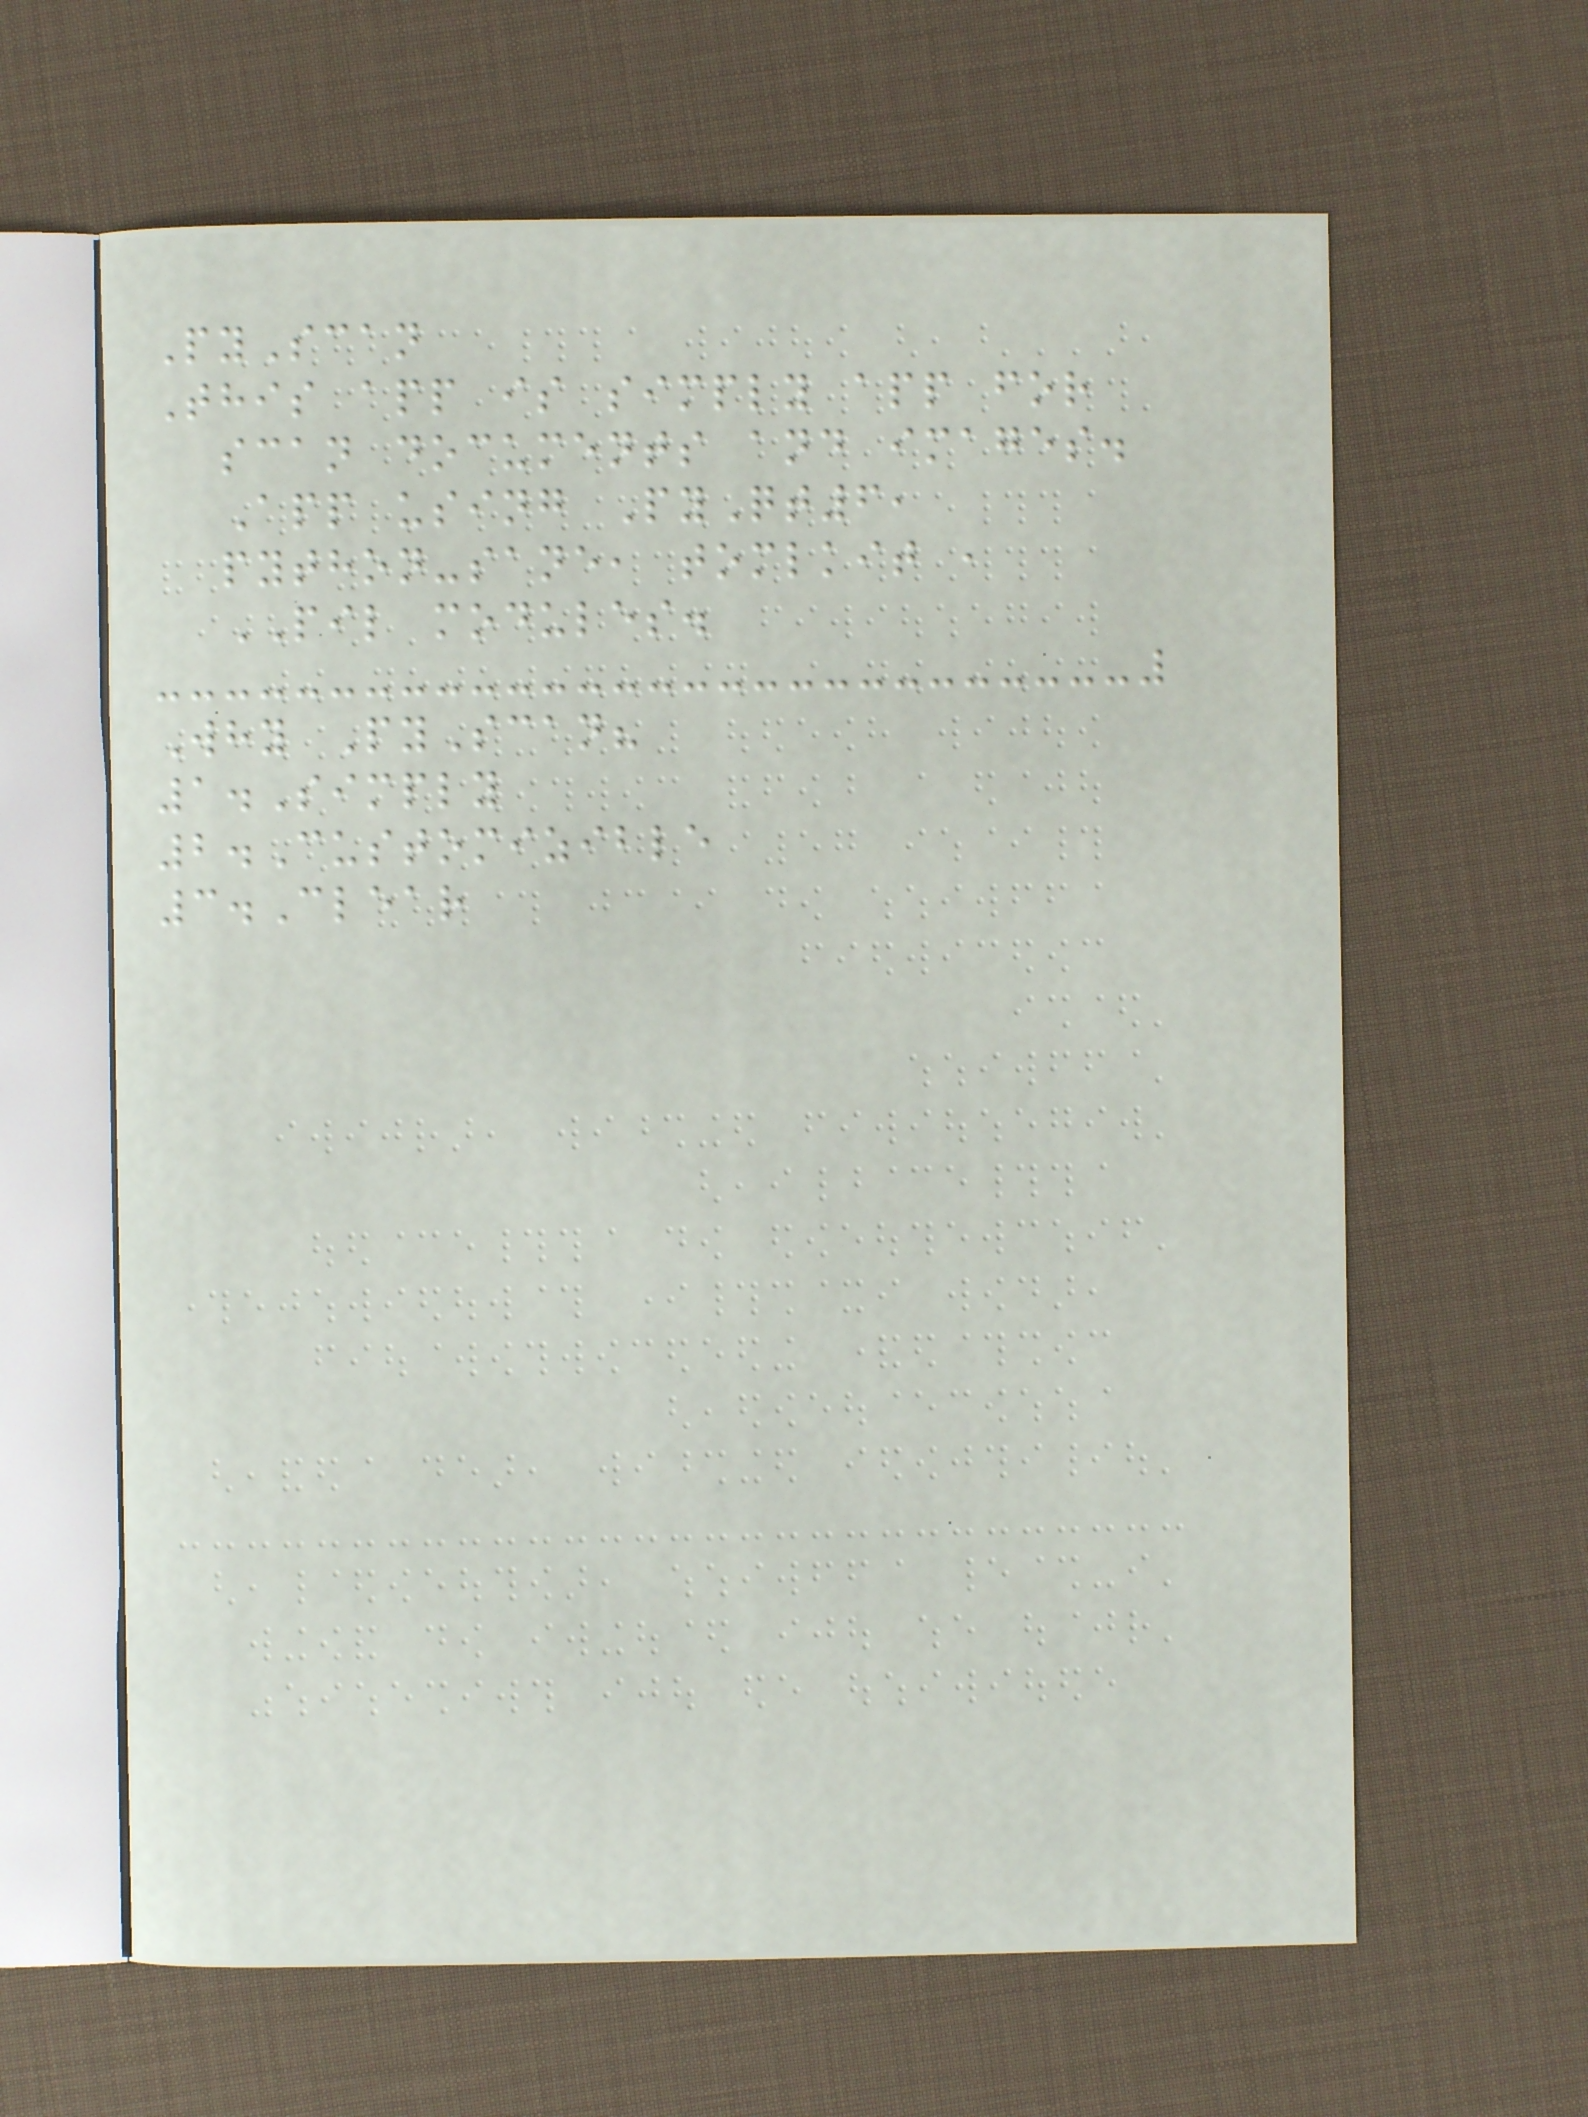PyScan
This app is simply app for
scan documents and images.
App using PyQt6,
python-sane, tomlkit ,
PIL modules.
Why PyScan?
1.Simply
2.Customizible
3.Clear
